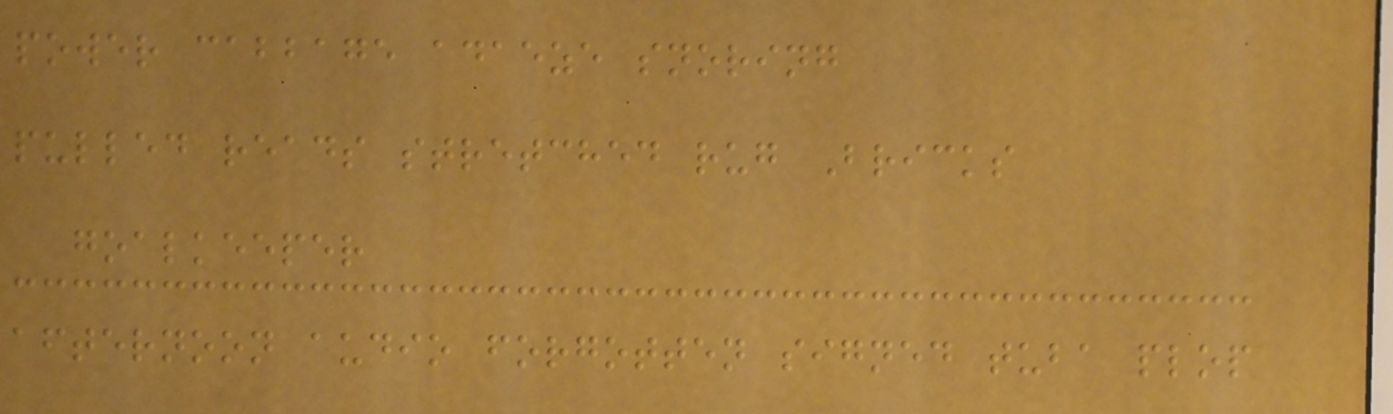power cabbage adaeze snoring
pulled reads stretched rug Bricks
goalkeeper
afternoon audio forgotten signed tuba plop
